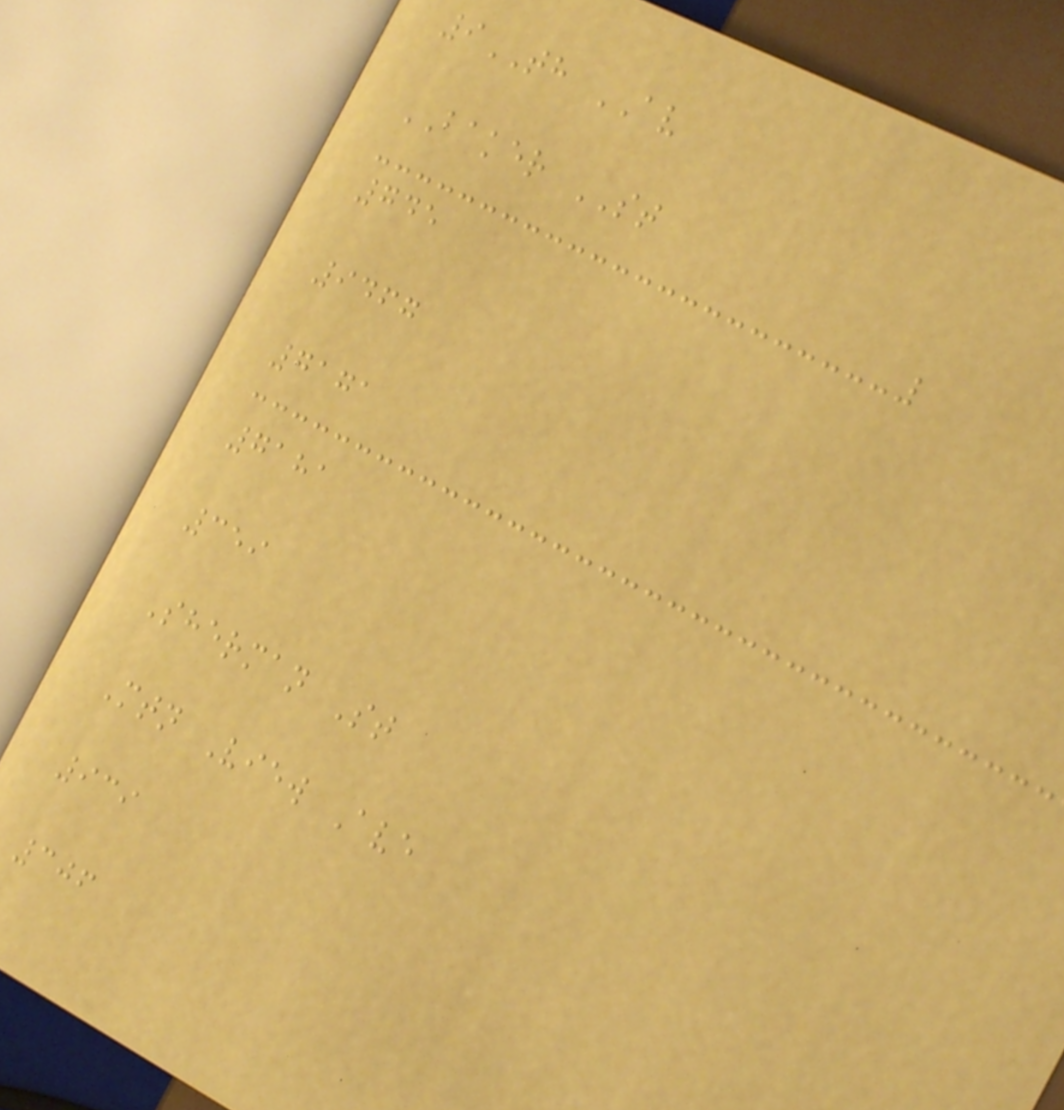9TH AV
BAKER ST
745
9467
7171
7181
359
Sherman St
Mtn View Ave
939
306
